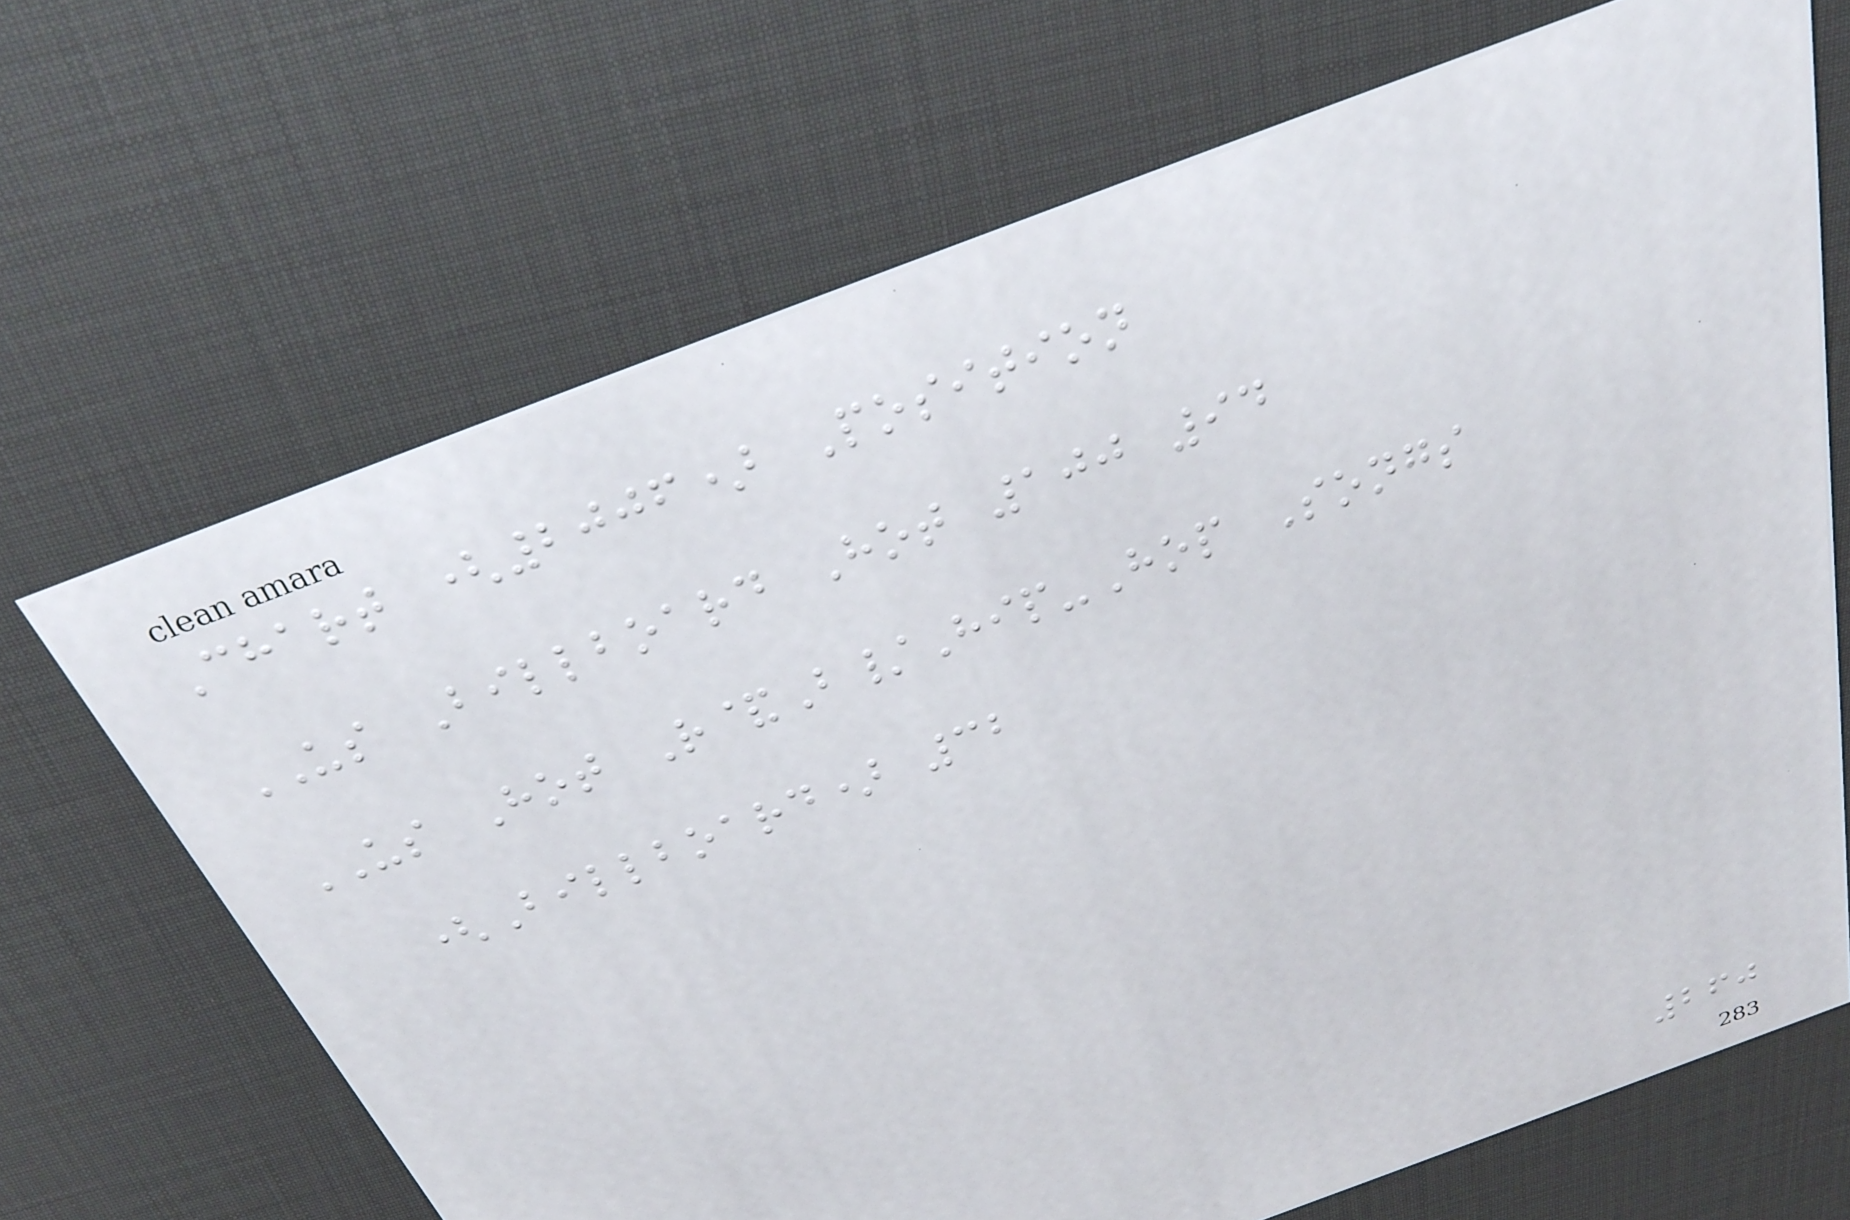Chart (2006) Position
US Billboard Hot 100 94
US Hot R&B/Hip-Hop Songs
(Billboard) 32
260
